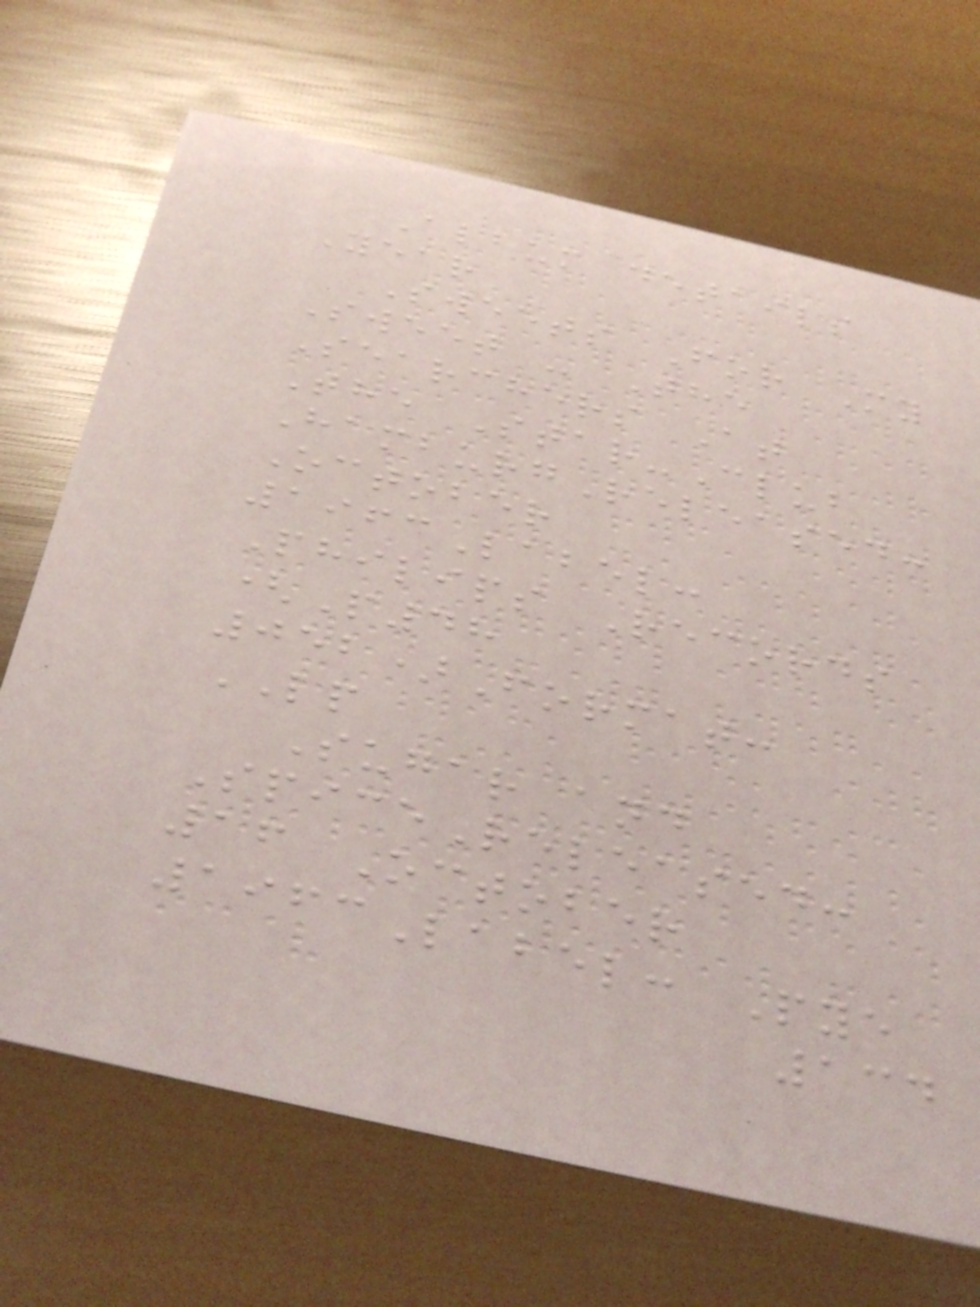Album details
Year
Sweets For My
Sweet - The
Searchers At
The Star-Club
HamburgReleased:
October
1963Label:
Philips Records
(P48
052)Format:
LP
Sugar and
SpiceReleased:
16 October
1963Label: Pye
134
